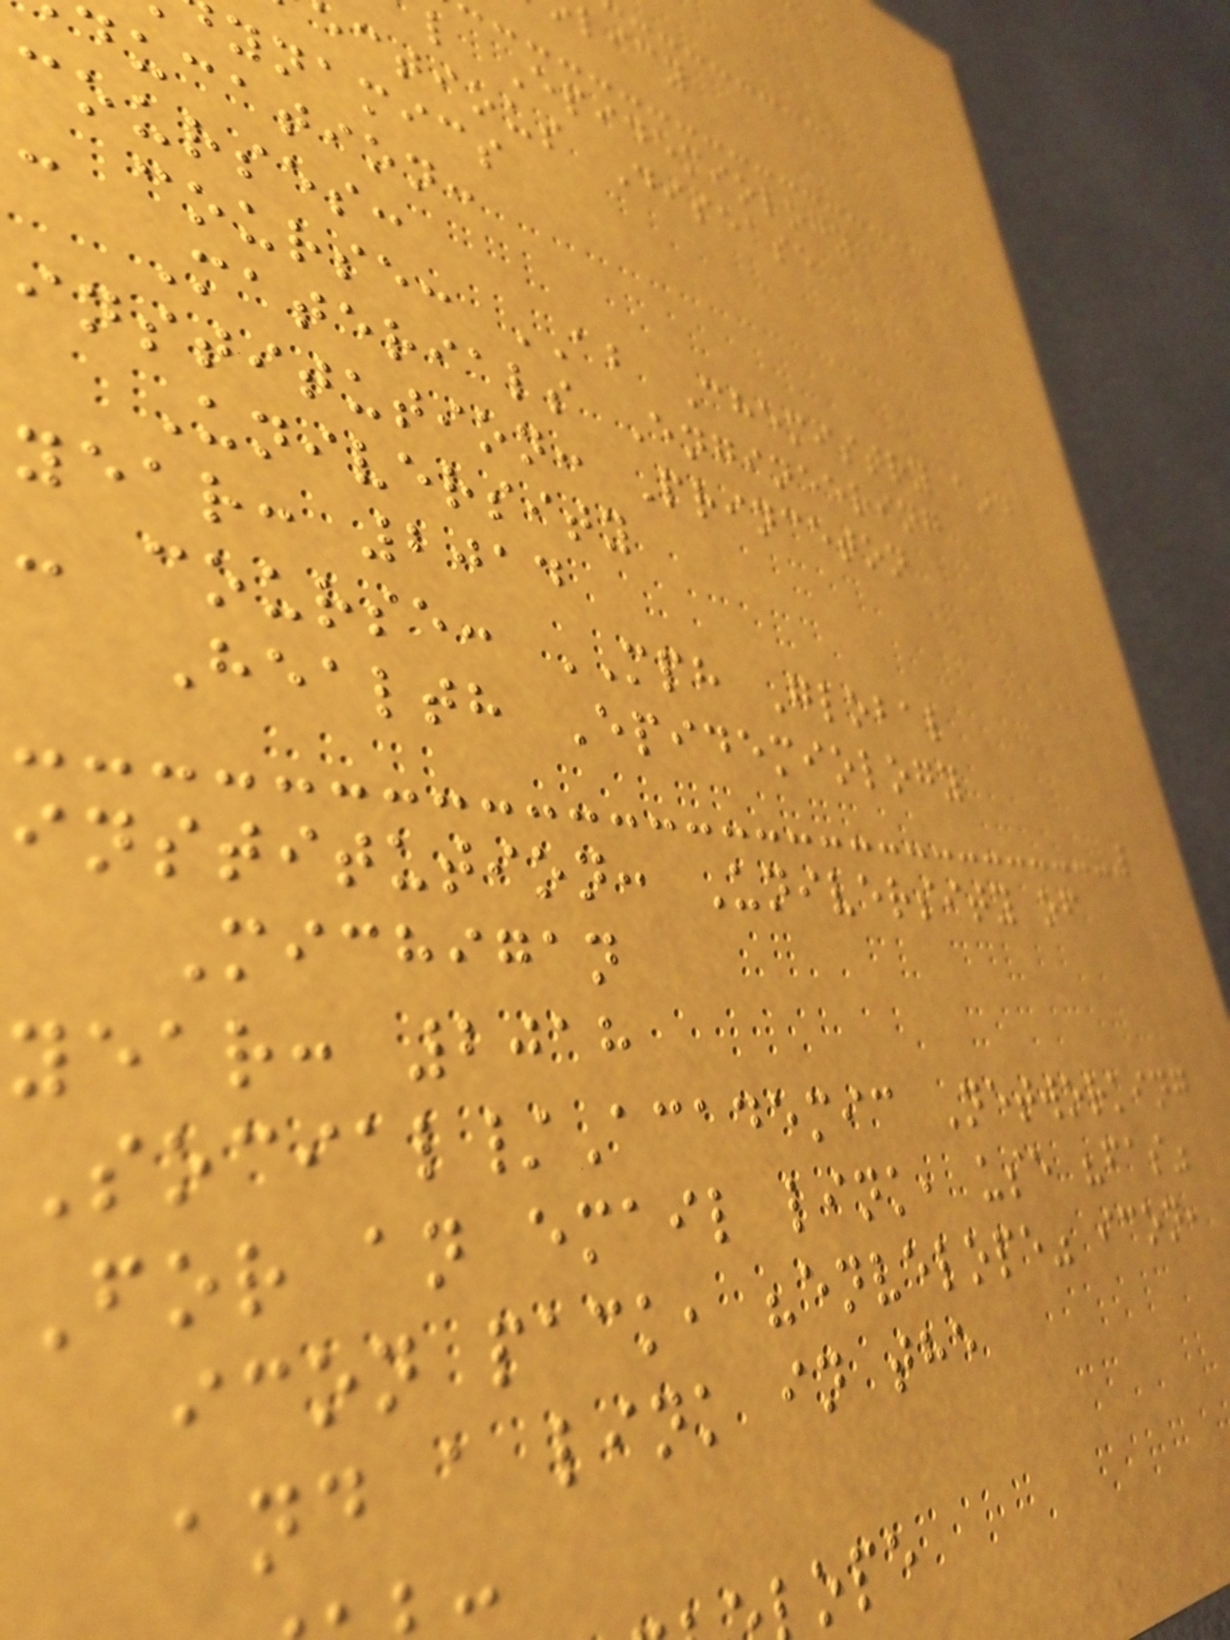l Epidemiology
ectious Disease
ynamics
ducation:
courses:
- course: AB Chemistry and
Materials Engineering
institution: Princeton
University
year: 2014
- course: MPH Global
Health Epidemiology
institution: University of
Michigan
year: 2018
Social/Academic Networking
For an email link, use "fas"
icon pack, "envelope" icon,
and a link in the
